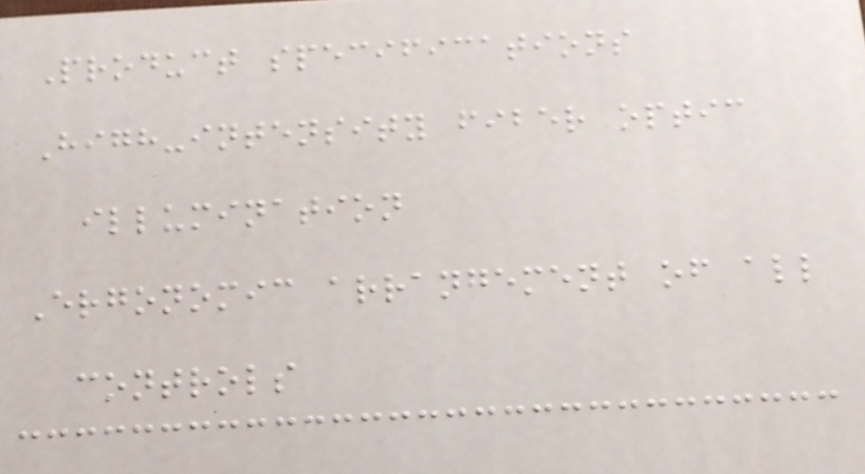Product specifications
High-intensity fiber optic
illumination
Ergonomic arrangement of all
controls
